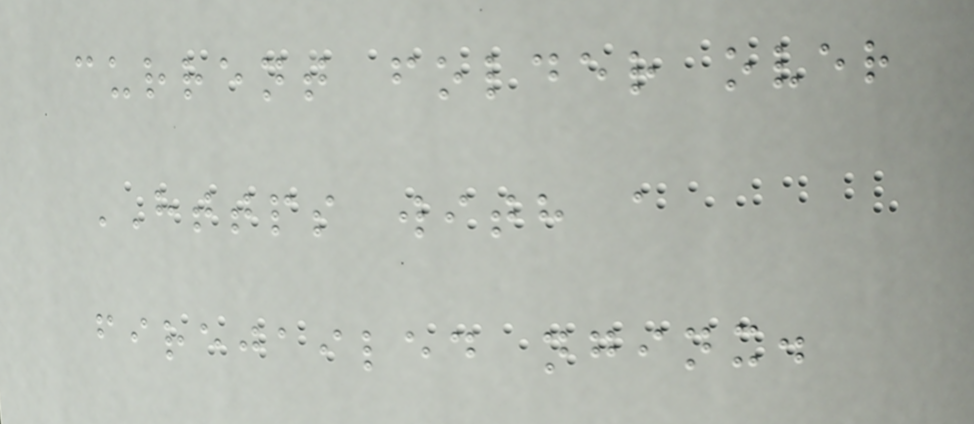current folder over
HTTPS with a
firejailed nginx.
